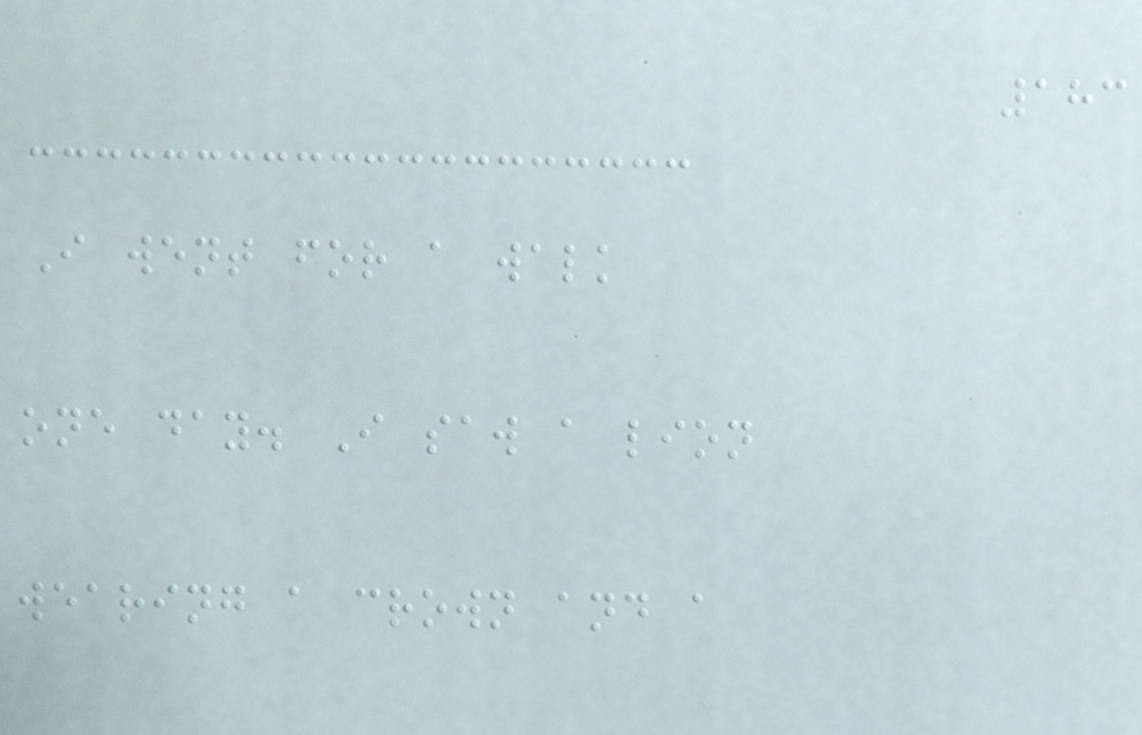183
I went for a walk
one day. I saw a lion
wearing a crown and a
